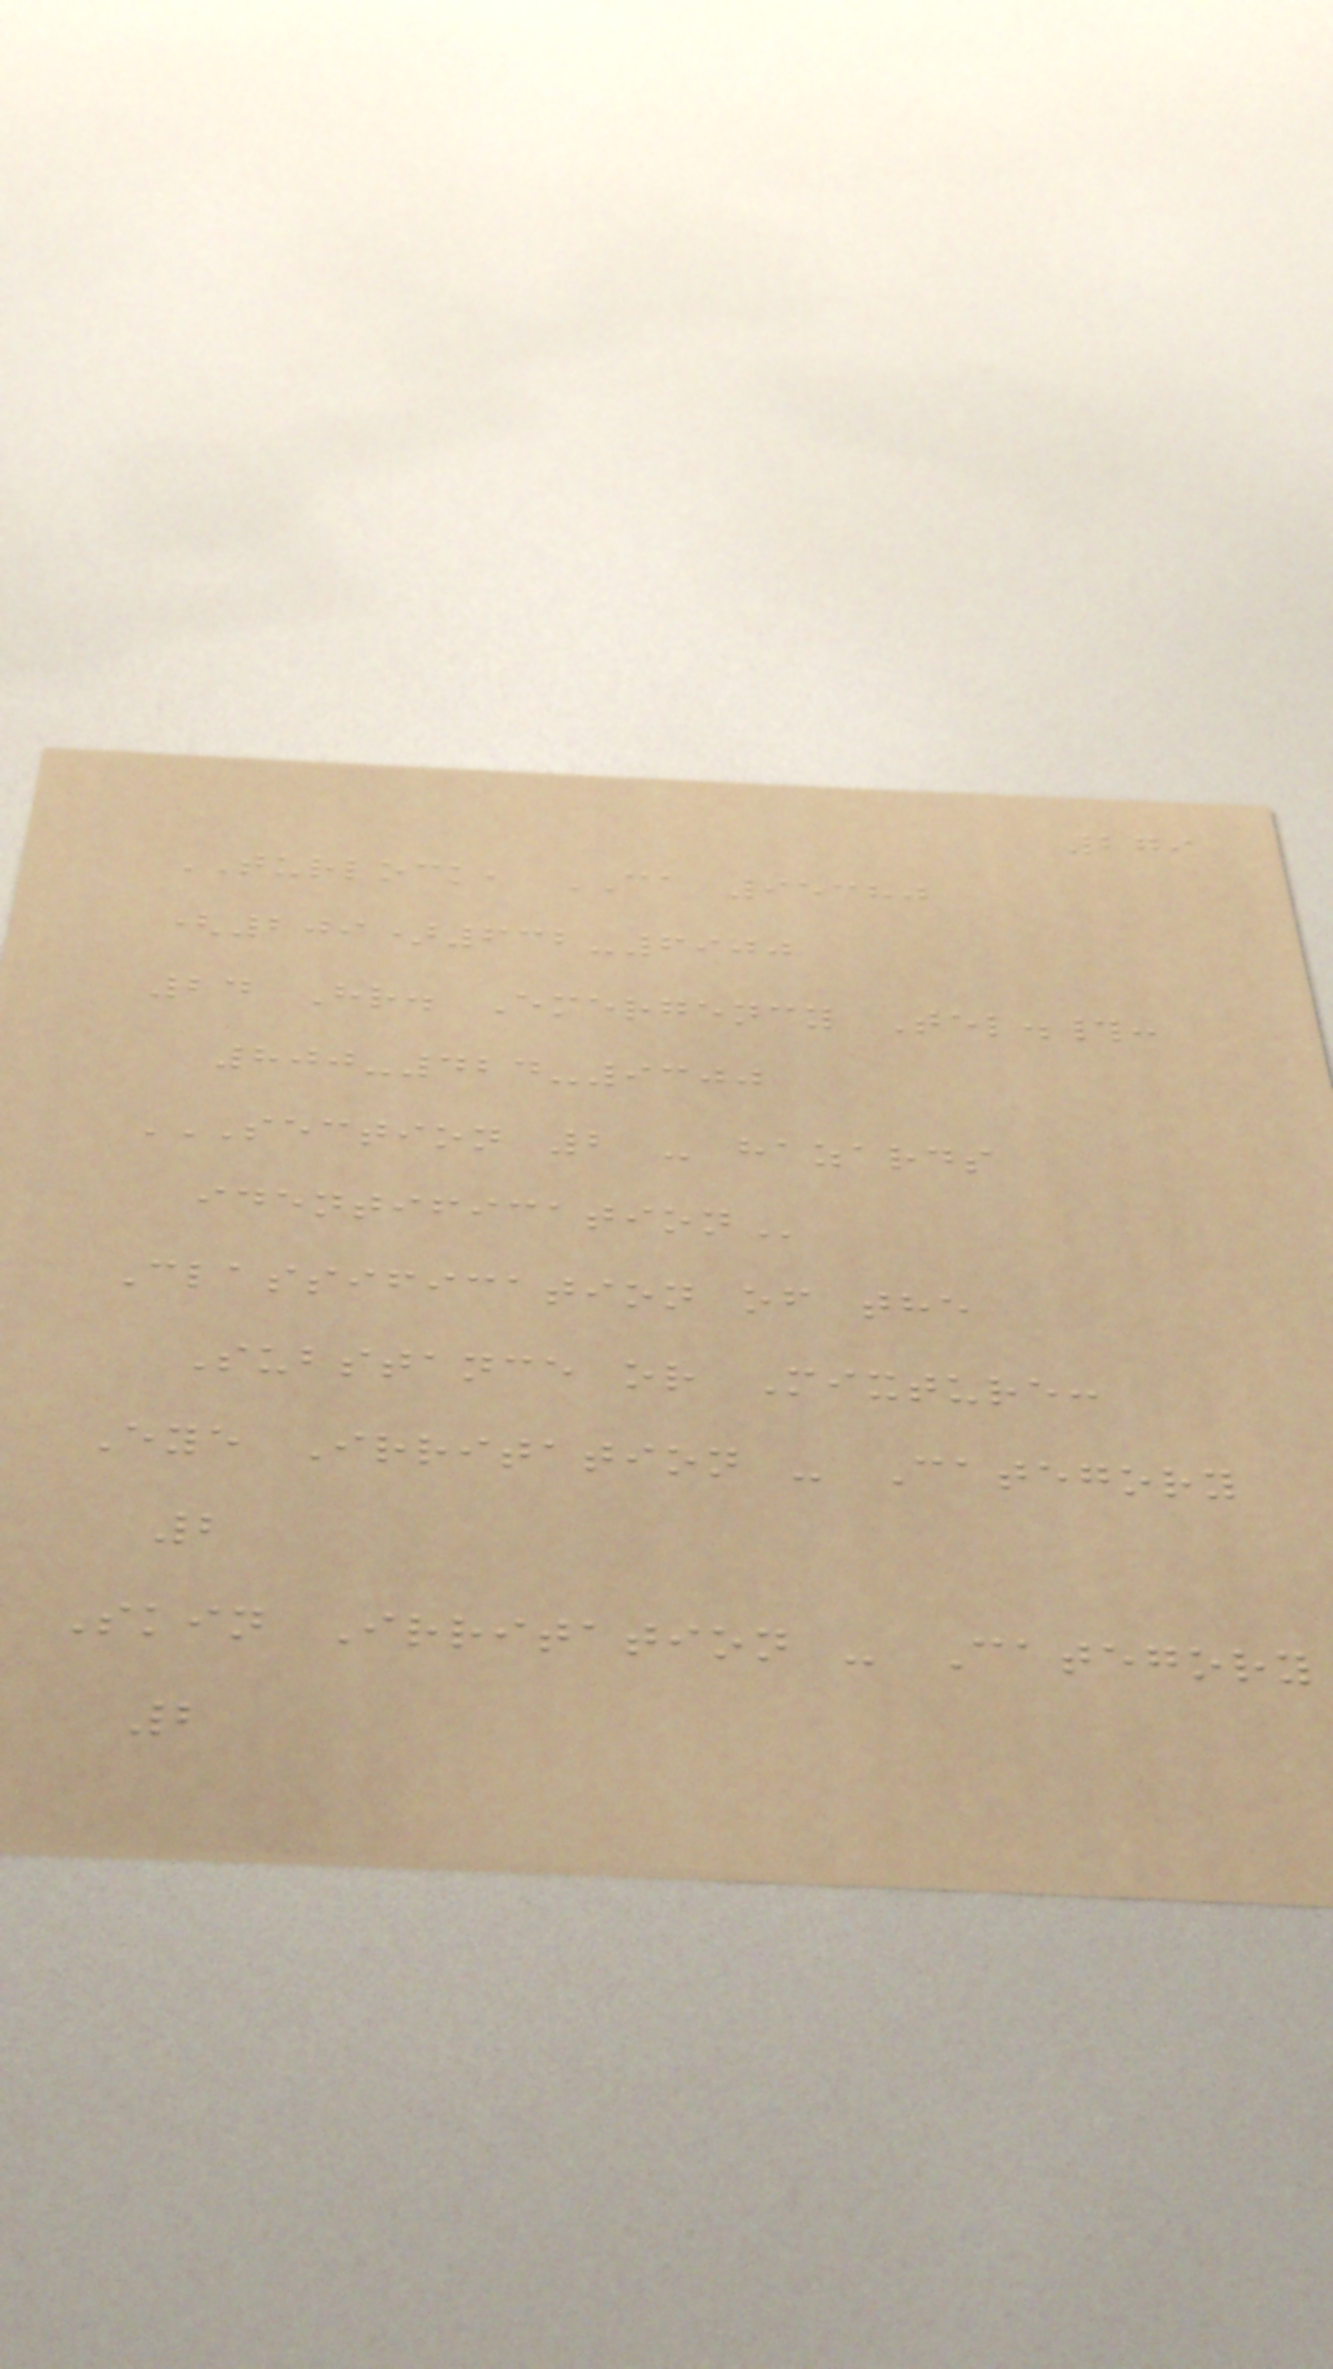279
TURLOCK, CA 95380
(209)632-6900
24 Hr. Emergency Tel.#:
800-424-9300
SECTION 2 - HAZARDS
IDENTIFICATION
Classification of the
Substance or Mixture:
Eye Irritation - Category
2
Skin Irritation - Category
2
